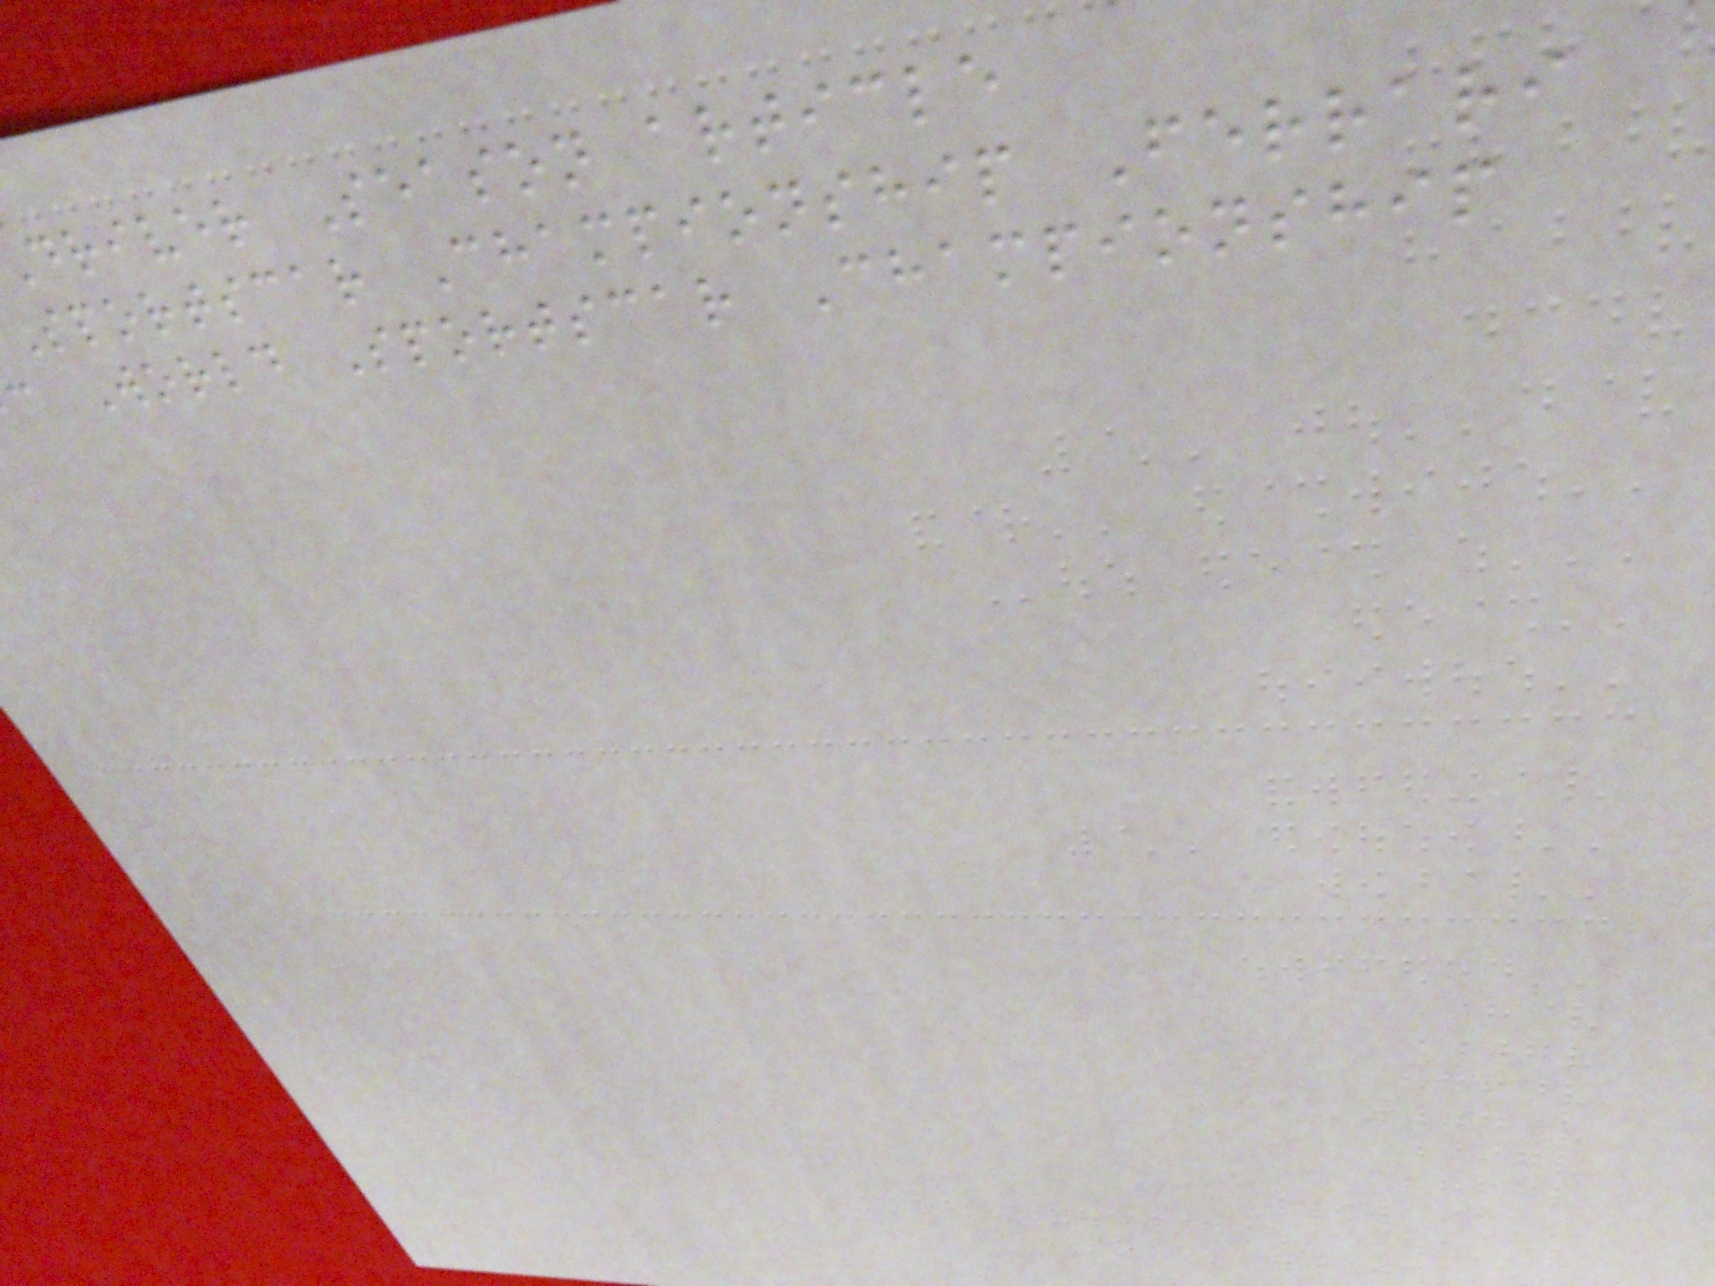driver Season article
sportscar Championship Ferrari
c World Sportscar Championship
